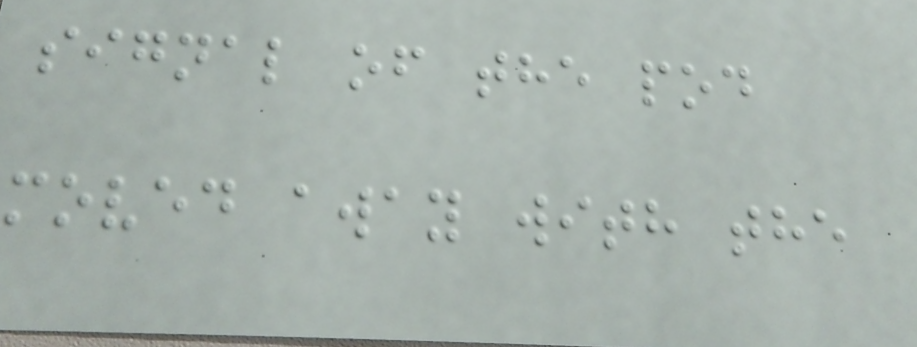signal of the pod
moved away with the
